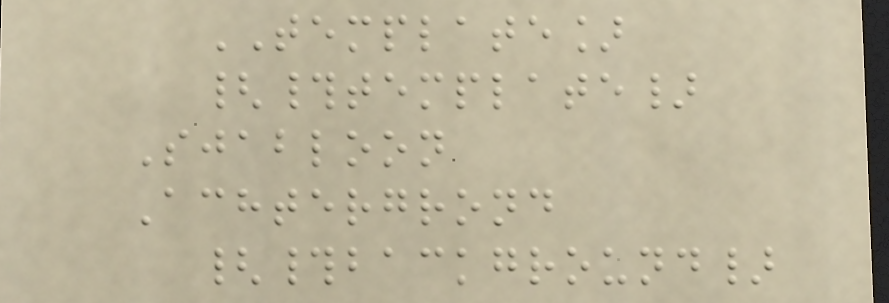TEMPLATE]
{#template}
Sjabloon
Achtergrond
{#background}
